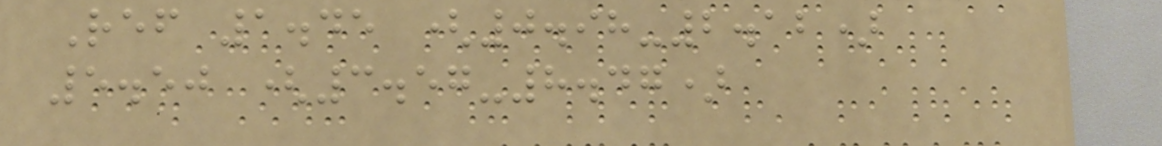Ref 1.45 (0.98-2.12)
5.50 (3.57-8.47)
